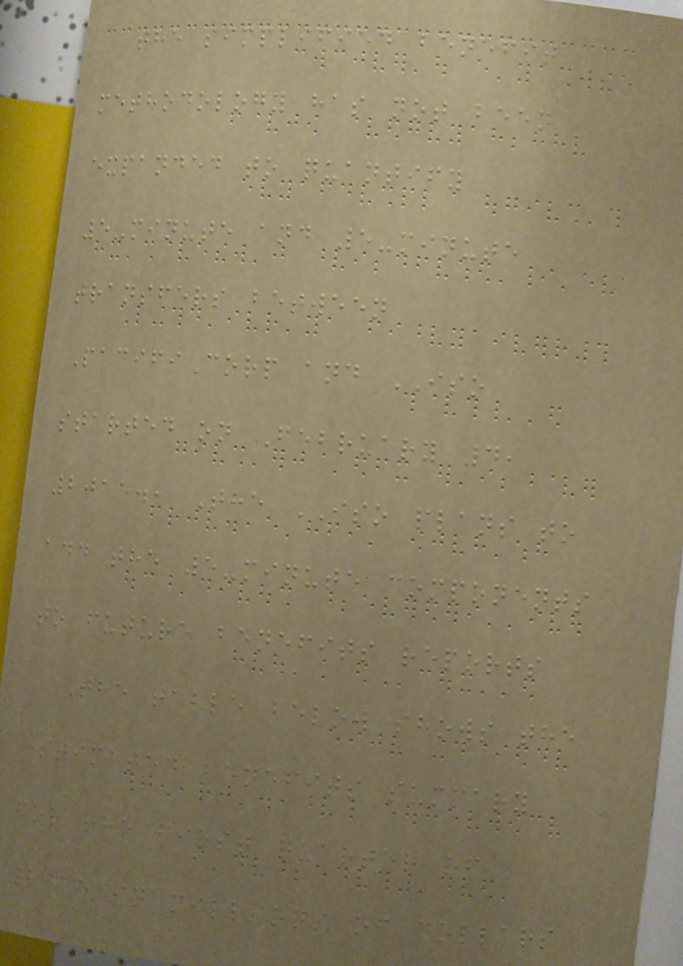the simplified benefit
methodology has not been
expanded to quantify
5-minute and 5-minute
transfers between
PacifiCorp and ISO
started on February 4,
2015., The ISO plans to
add the 5-minute components
to future benefits reports
The table below shows the
estimated benefits summary
for the first quarter of
2015 in millions of dollars
